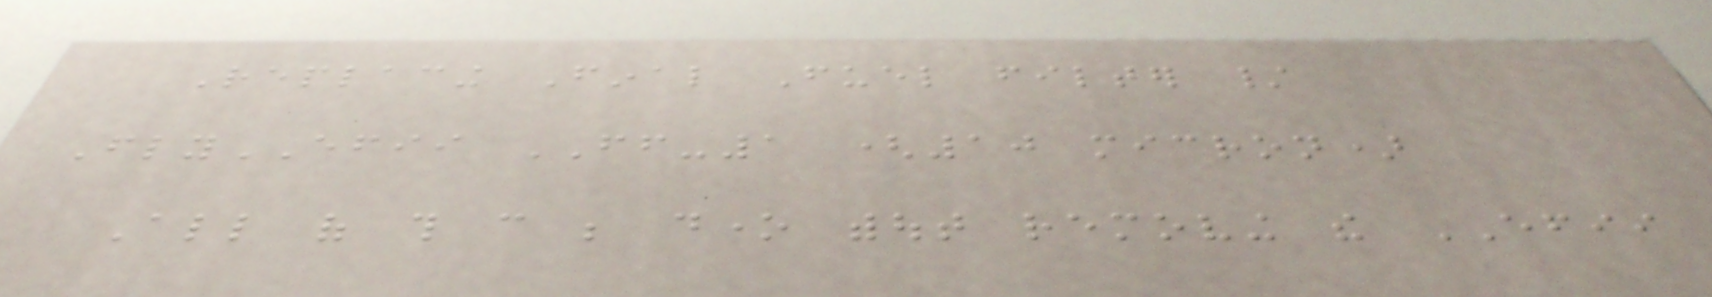Replacing Final Fuel filter /
FlyEFII FF-1 (10 micron)
All of this can be done without removing the EFII
